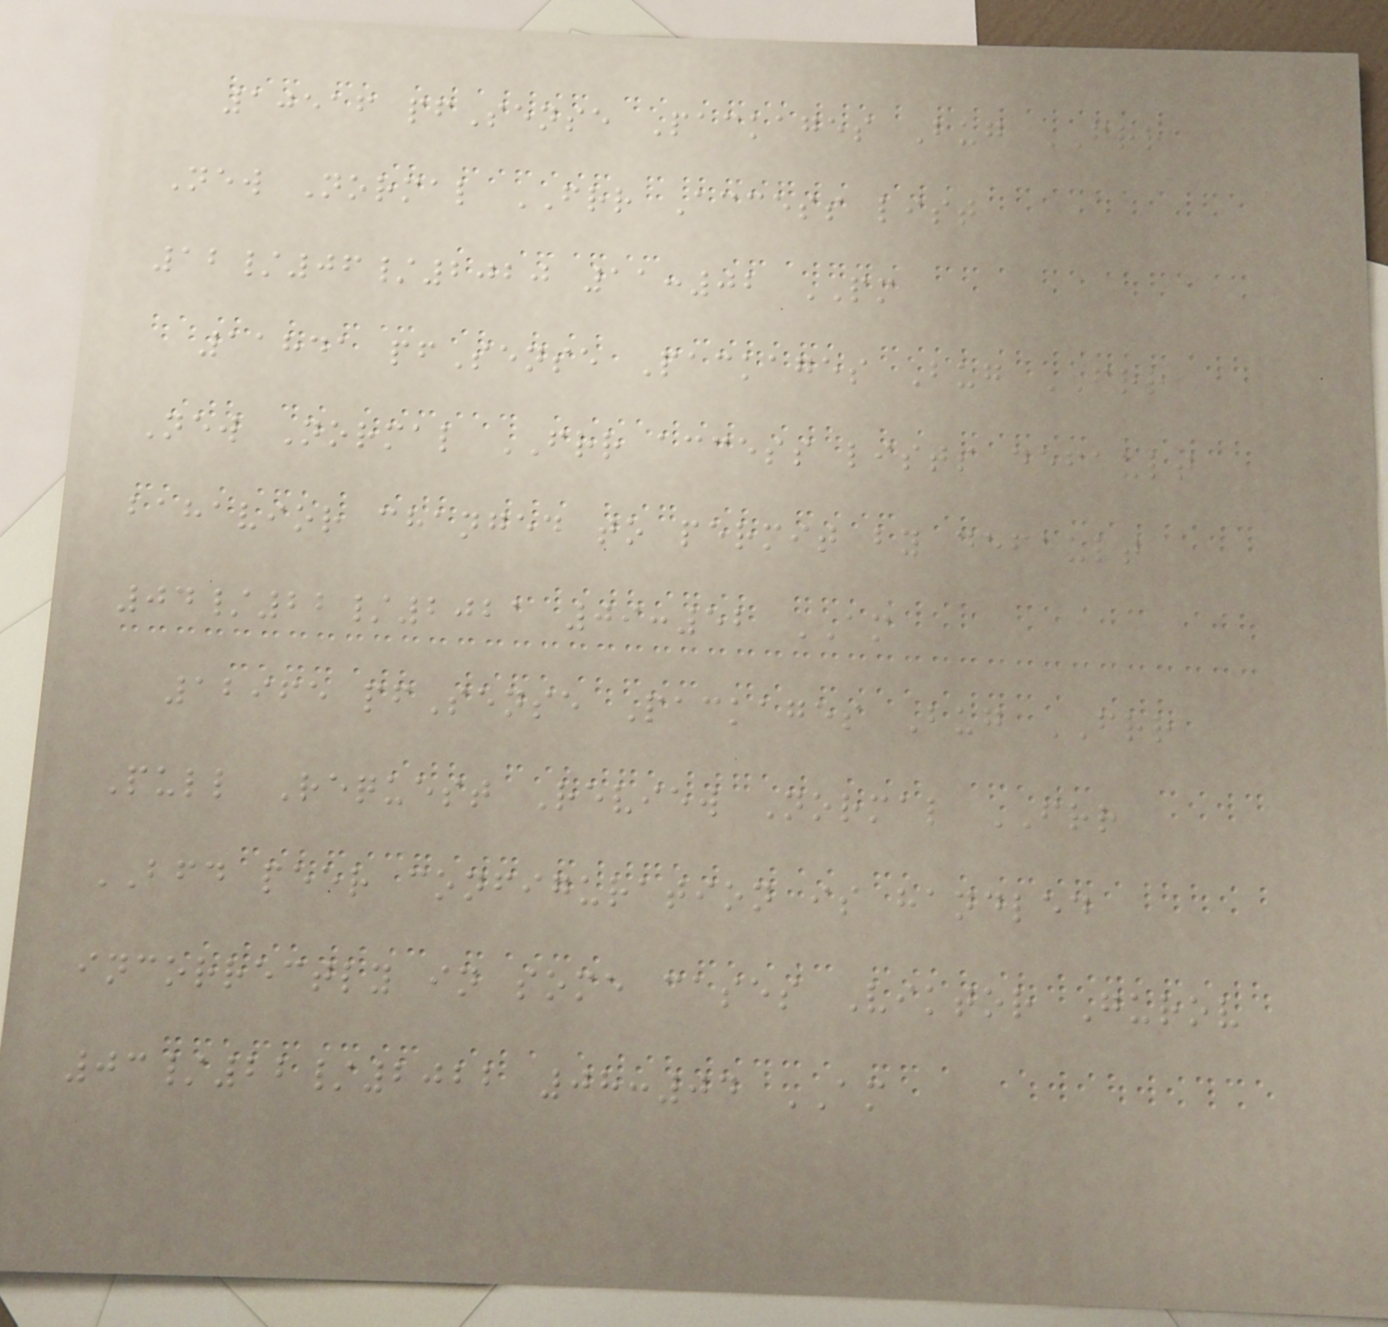10516 pfSense Packages Bug FRR
New Normal FRR Access list
12/06/2020 11:02 PM
11841 pfSense Packages Bug FRR
New Normal FRR access lists default
bahavior changed to permit by default
04/22/2021 09:52 AM
12965 pfSense Packages Bug FRR
Pull Request Review Normal FRR
BFD peer configuration is handled
incorrectly in some cases Viktor Gurov
03/22/2022 08:04 AM
